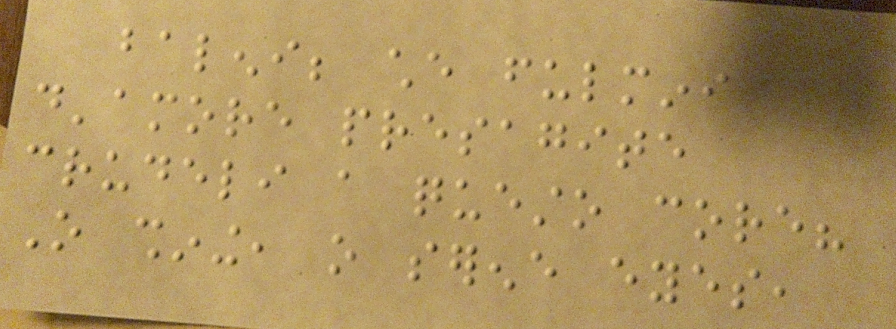baleni; che fulmini
d'amore presagite
crudeli a questo core?
O shining, o serene eyes,
